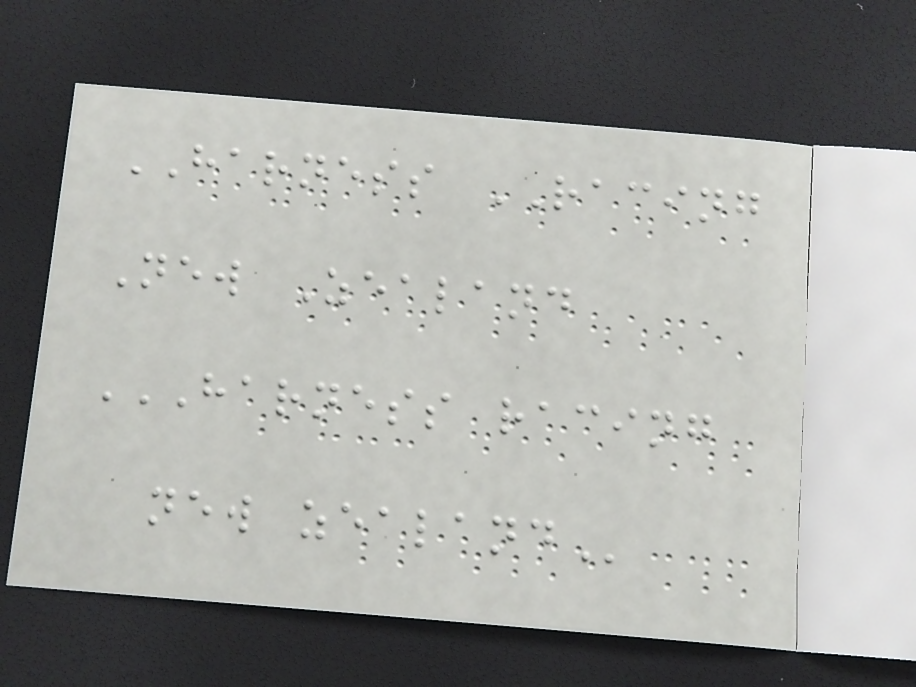HARNESS RACING
New Zealand
HARNESS RACING
NEW ZEALAND
